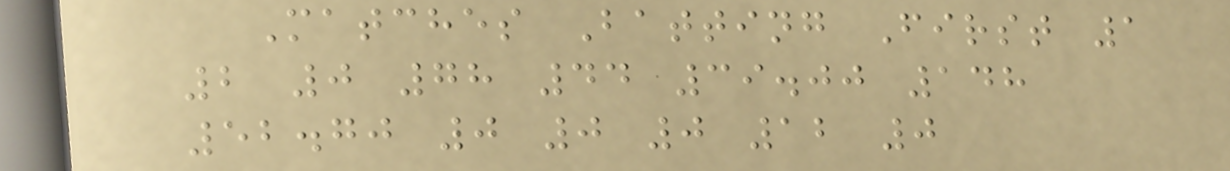Matches Batting First 1
2 0 78 44 39.00 148
52.70 0 0 0 12 0
